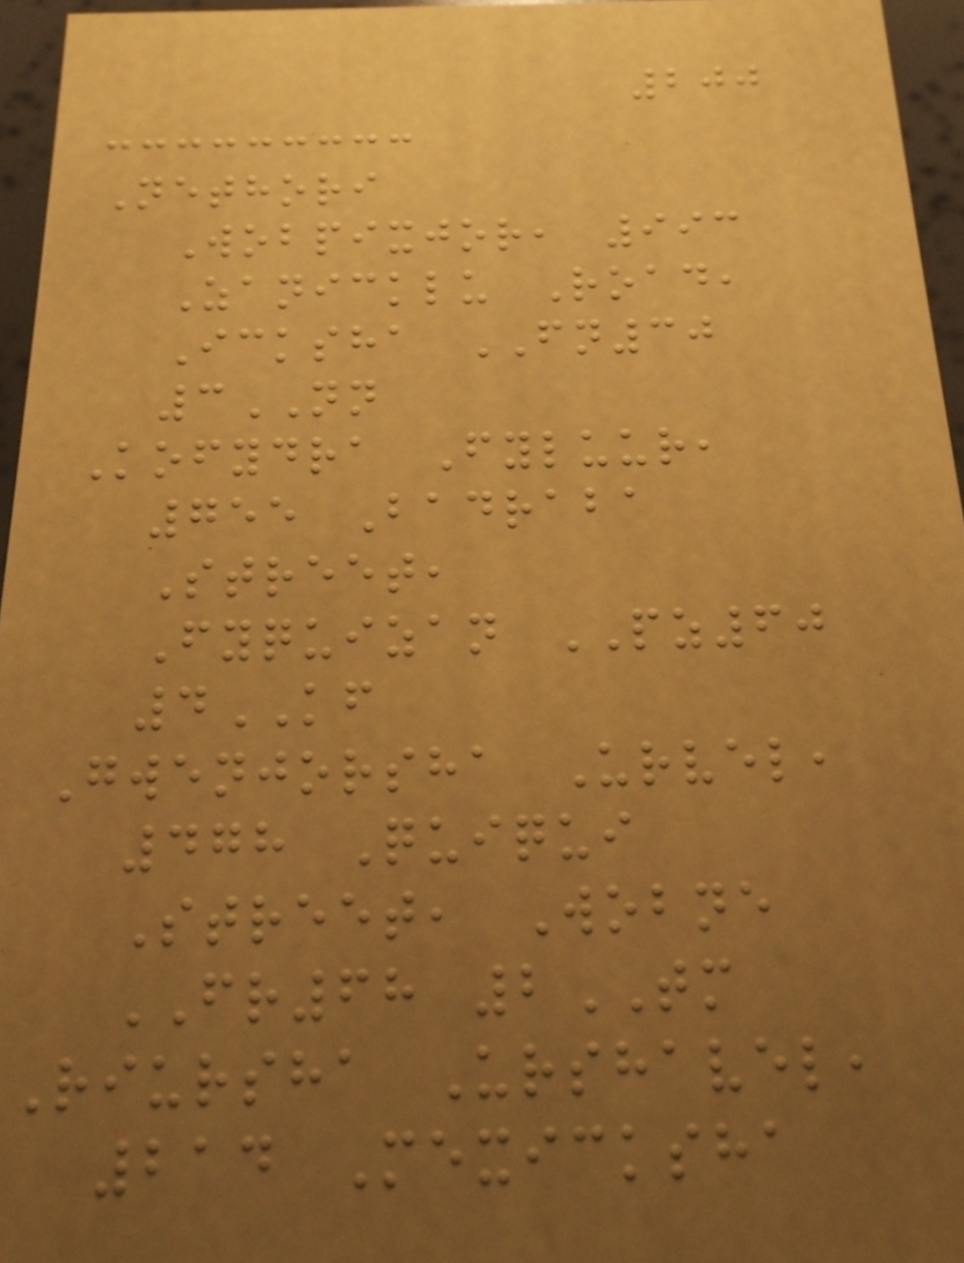200
Nethori
Wobpixjor, 993
Zanicklu Road,
Icksha FN30
3NN
Kofydra Fyluur,
755 Badraba
Street,
Fyquizan PZ60
4KF
Gwenjorsha Urvel,
478 Quiqui
Street, Wobne
FR68 2TM
Riursha Urshavel,
214 Mexicksha
